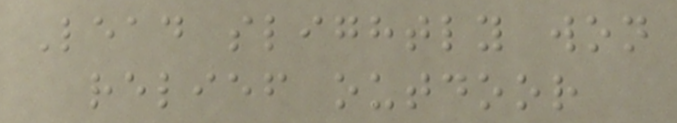Lead slightly won
relief outdoor
